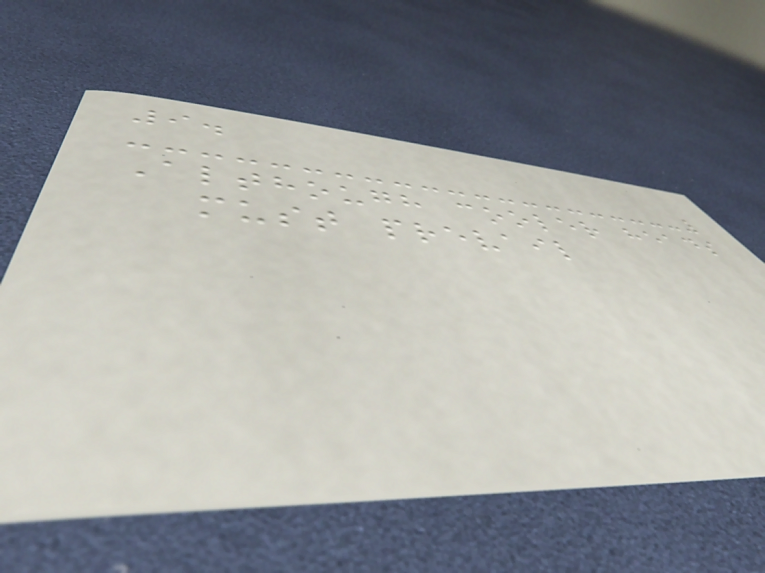9.
Although cooler heads
must prevail
